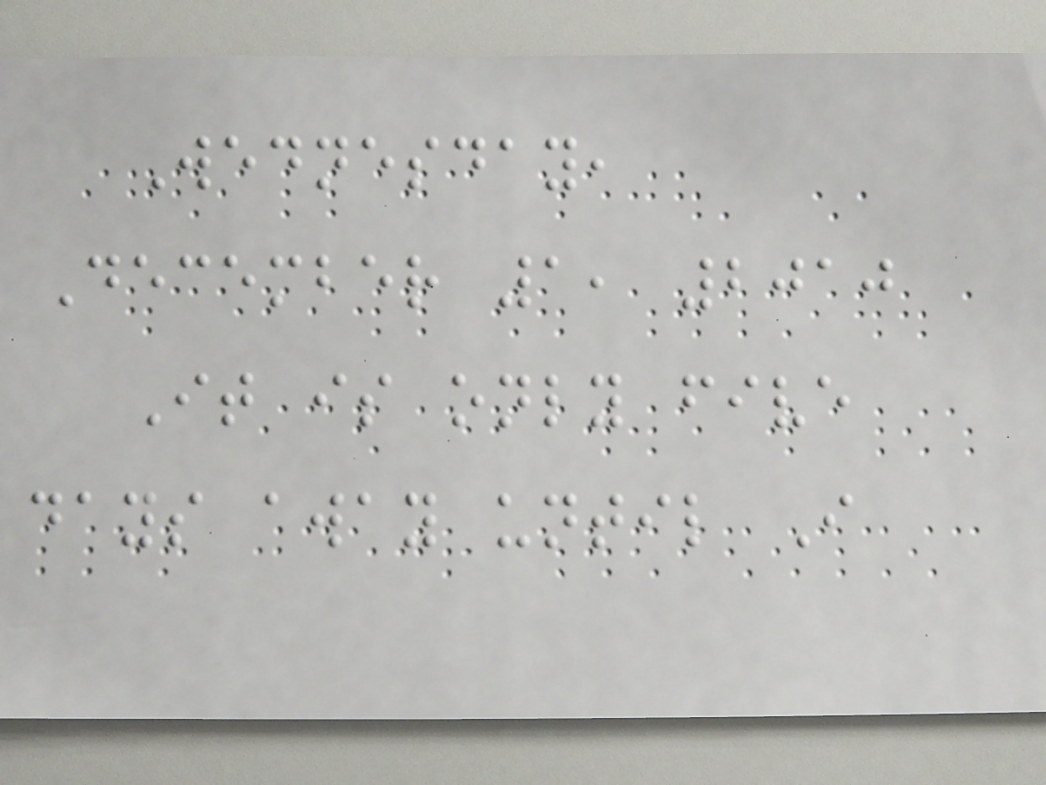Wednesday,
December 1, 2010
It is only five
days away until I
